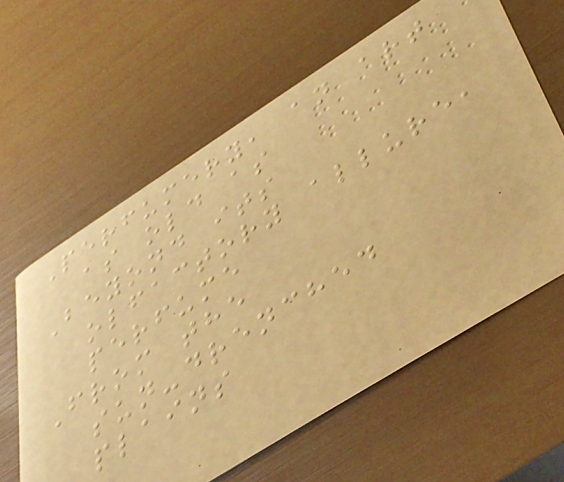Perfumery, an art
as old as
Beyond its
olfactory allure,
perfume
From the
sun-drenched
plains
